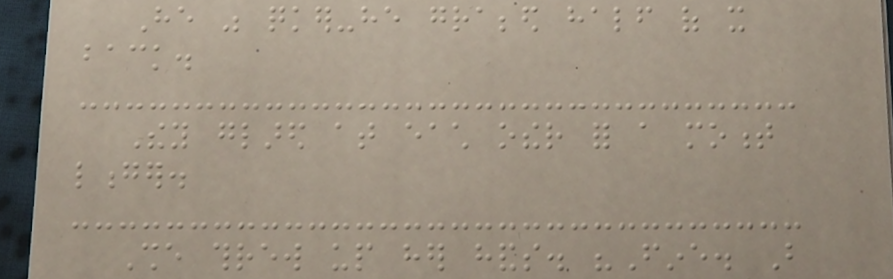He was quicker-he grabbed half of it
back.
They glared at each other for a moment
longer.
She threw up her hands. "Fine. But
